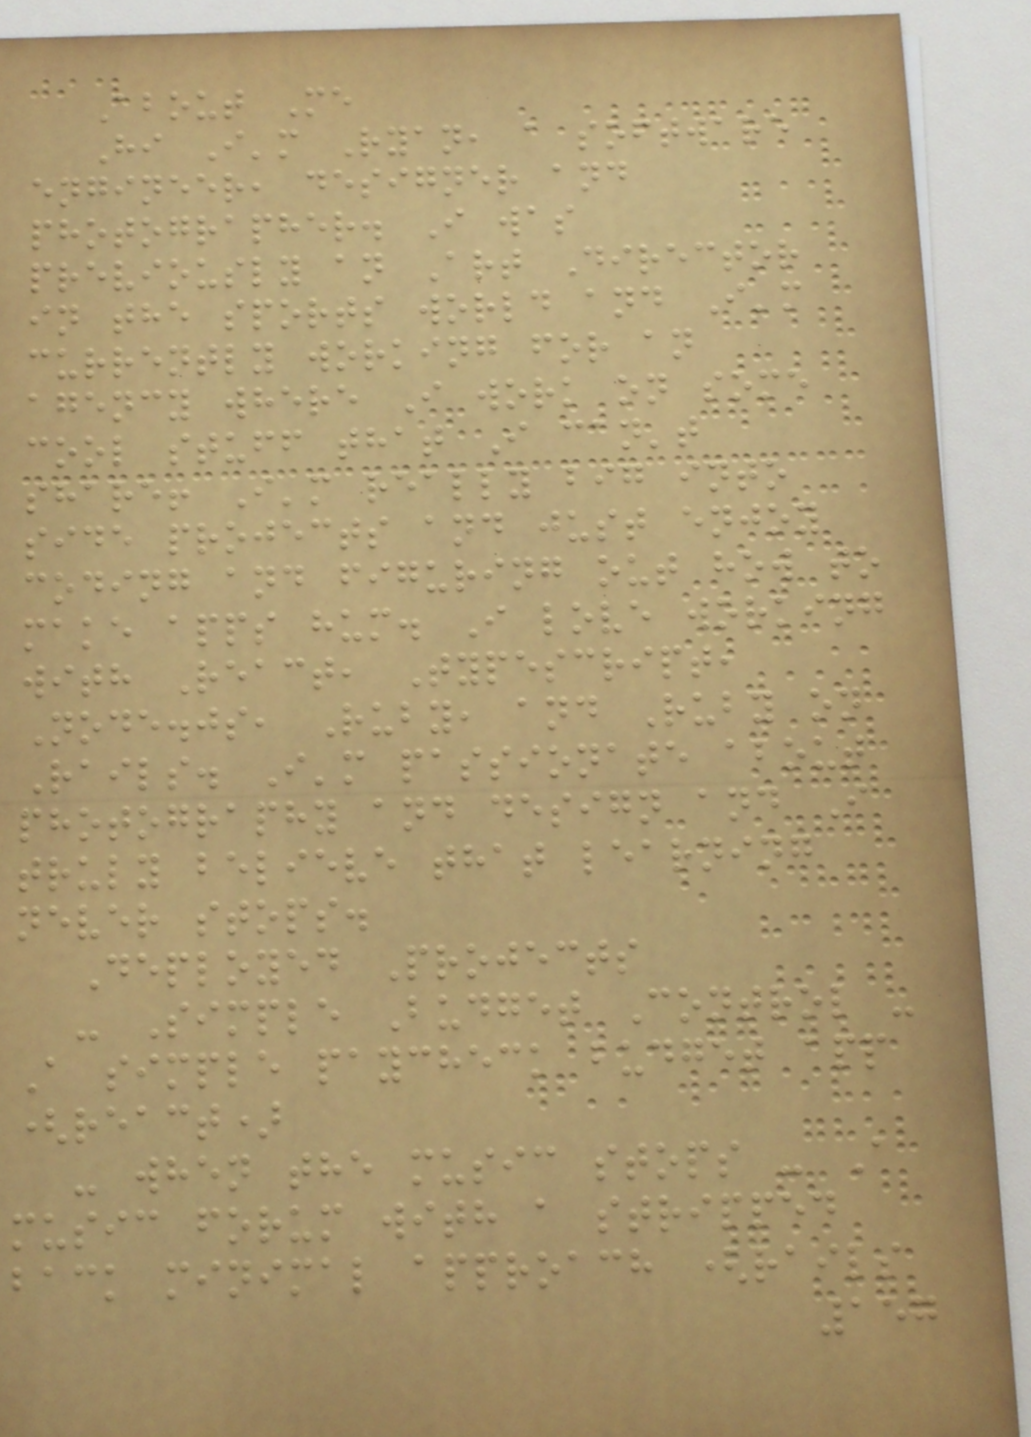About Me
Hi I'm Ryan, a software
engineer, designer and
photographer. I was
previously an Art Director
in the sports world and I'm
currently working for an
agency where I work on some
cool stuff that I can't
share! I'm really big into
side projects and just enjoy
coding and figuring out how to
make apps hum. I love working
with React, Typescript,
Node.js, Ruby, and Ruby on
Rails. I'm passionate about
photography and design and I
truly believe that learning
never stops.
Deployed Projects
- Simple Budget Control -
A simple paycheck budget app
(react)
- when the music stops - A
music forum with a stripped
back minimal approach (rails
157
